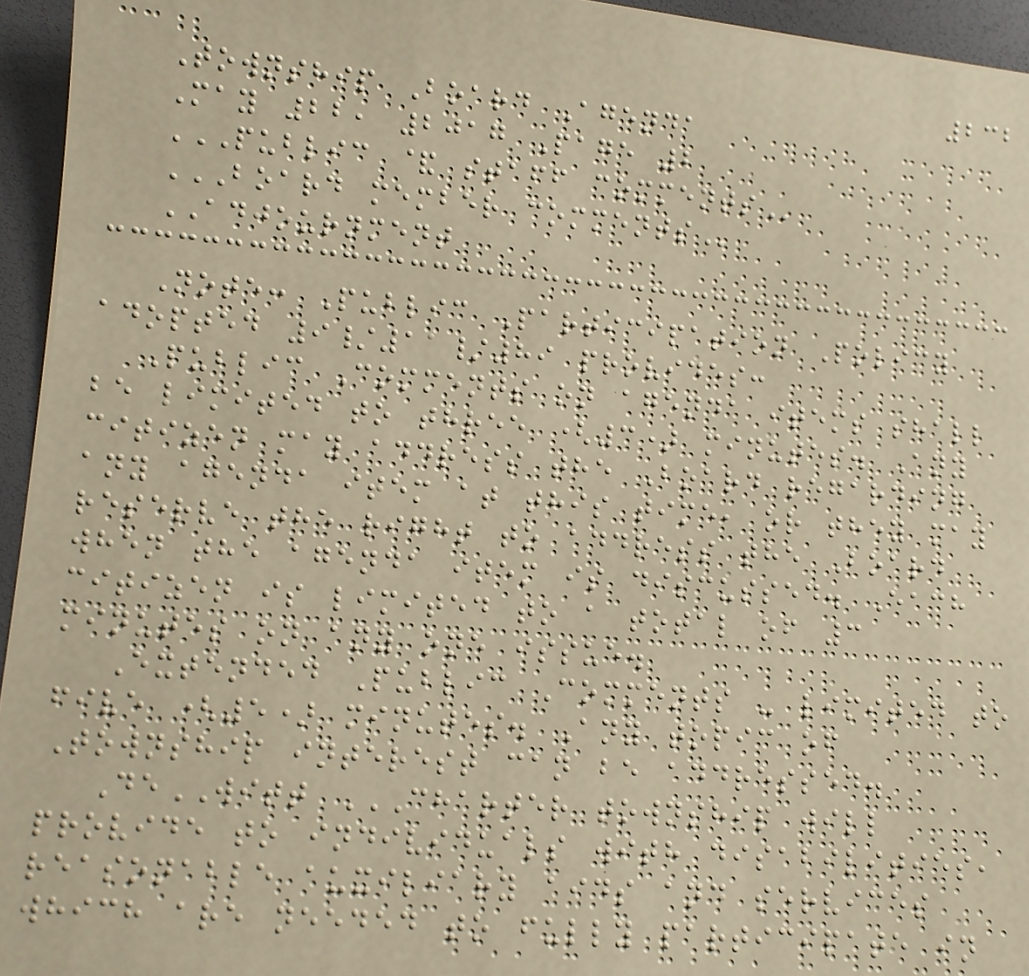232
Township Board Agenda
May 22, 2017 Page 2
PUBLIC & STAFF COMMENTS
BOARD MEMBER COMMENTS
ADJOURNMENT
Note: Public Participation Policy
adopted 9/11/89 provides:
Public Comments on agenda items shall
be limited to three (3) minutes. Any
citizen may address the Board regarding
any agenda item at this time, or they may
reserve the right to address the Board
when the agenda item is discussed. Each
citizen is limited to a total of 3
minutes on any one issue.
Extended Public Comments - limited to
five (5) minutes. Any topic of
Township interest can be addressed.
DeWITT CHARTER TOWNSHIP WILL
PROVIDE TO INDIVIDUALS WITH DISABILITIES,
REASONABLE AUXILIARY AIDS AND SERVICES
WHICH ARE NEEDED TO FULLY PARTICIPATE IN
